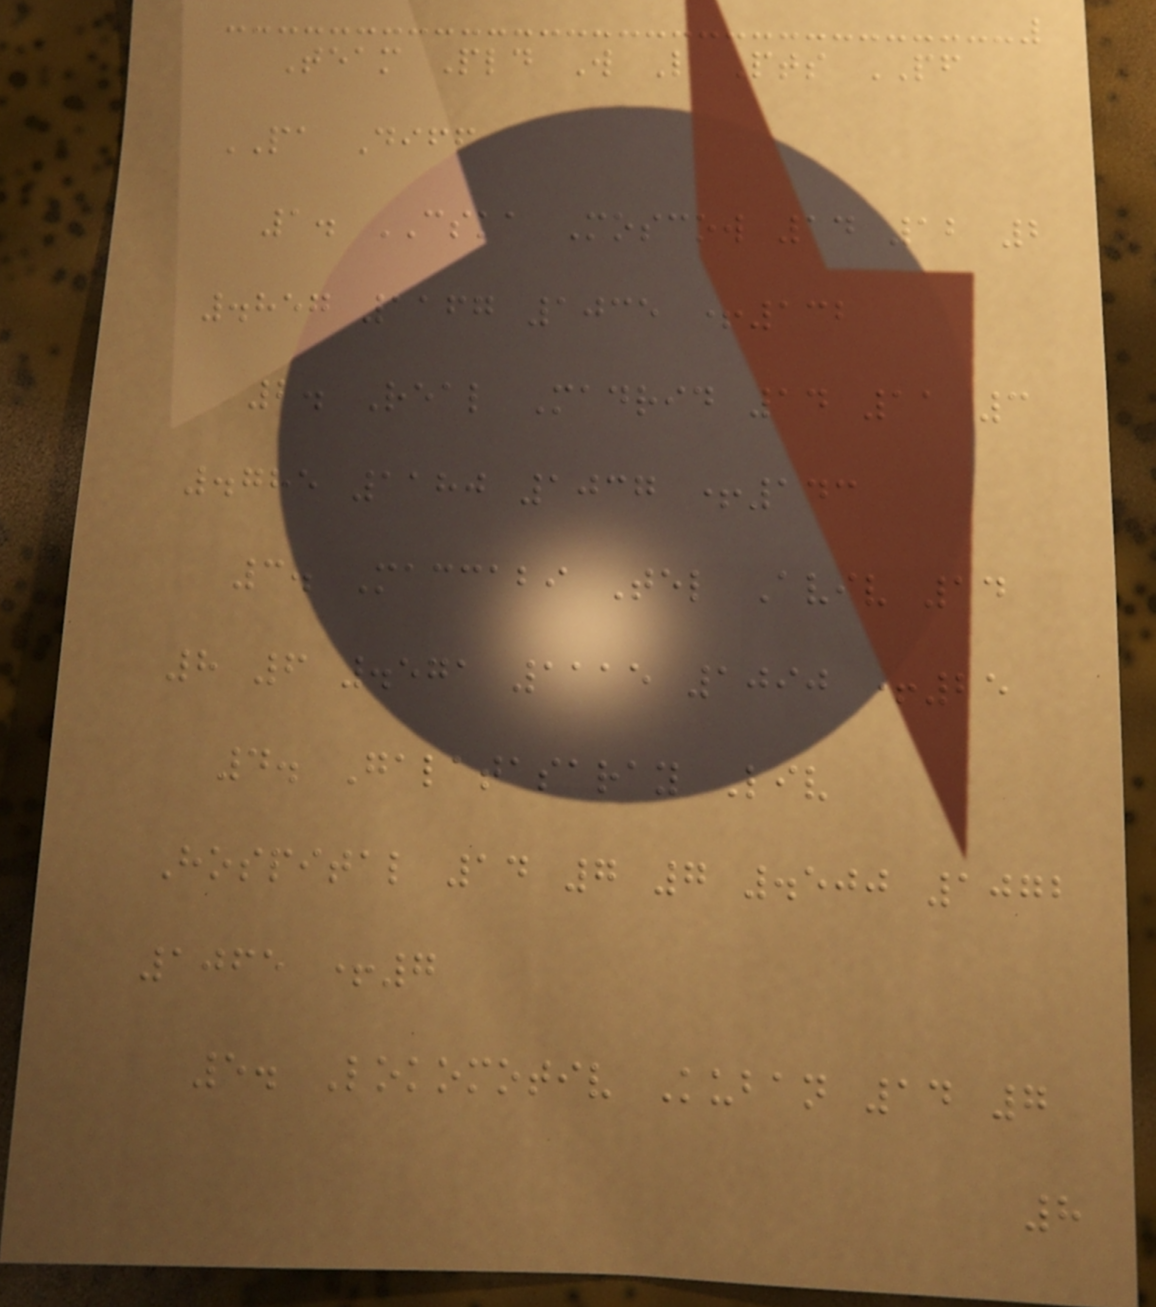Team Pld W L Pts PF
PA Diff
1. CSKA Moscow 14 12 2
.857 1167 1035 +132
2. Real Madrid 14 11 3
.785 1180 1037 +143
3. Maccabi Tel Aviv 14
8 6 .571 1115 1090 +25
4. Galatasaray Liv
Hospital 14 7 7 .500 1072
1065 +7
5. Lokomotiv Kuban 14 7
8
